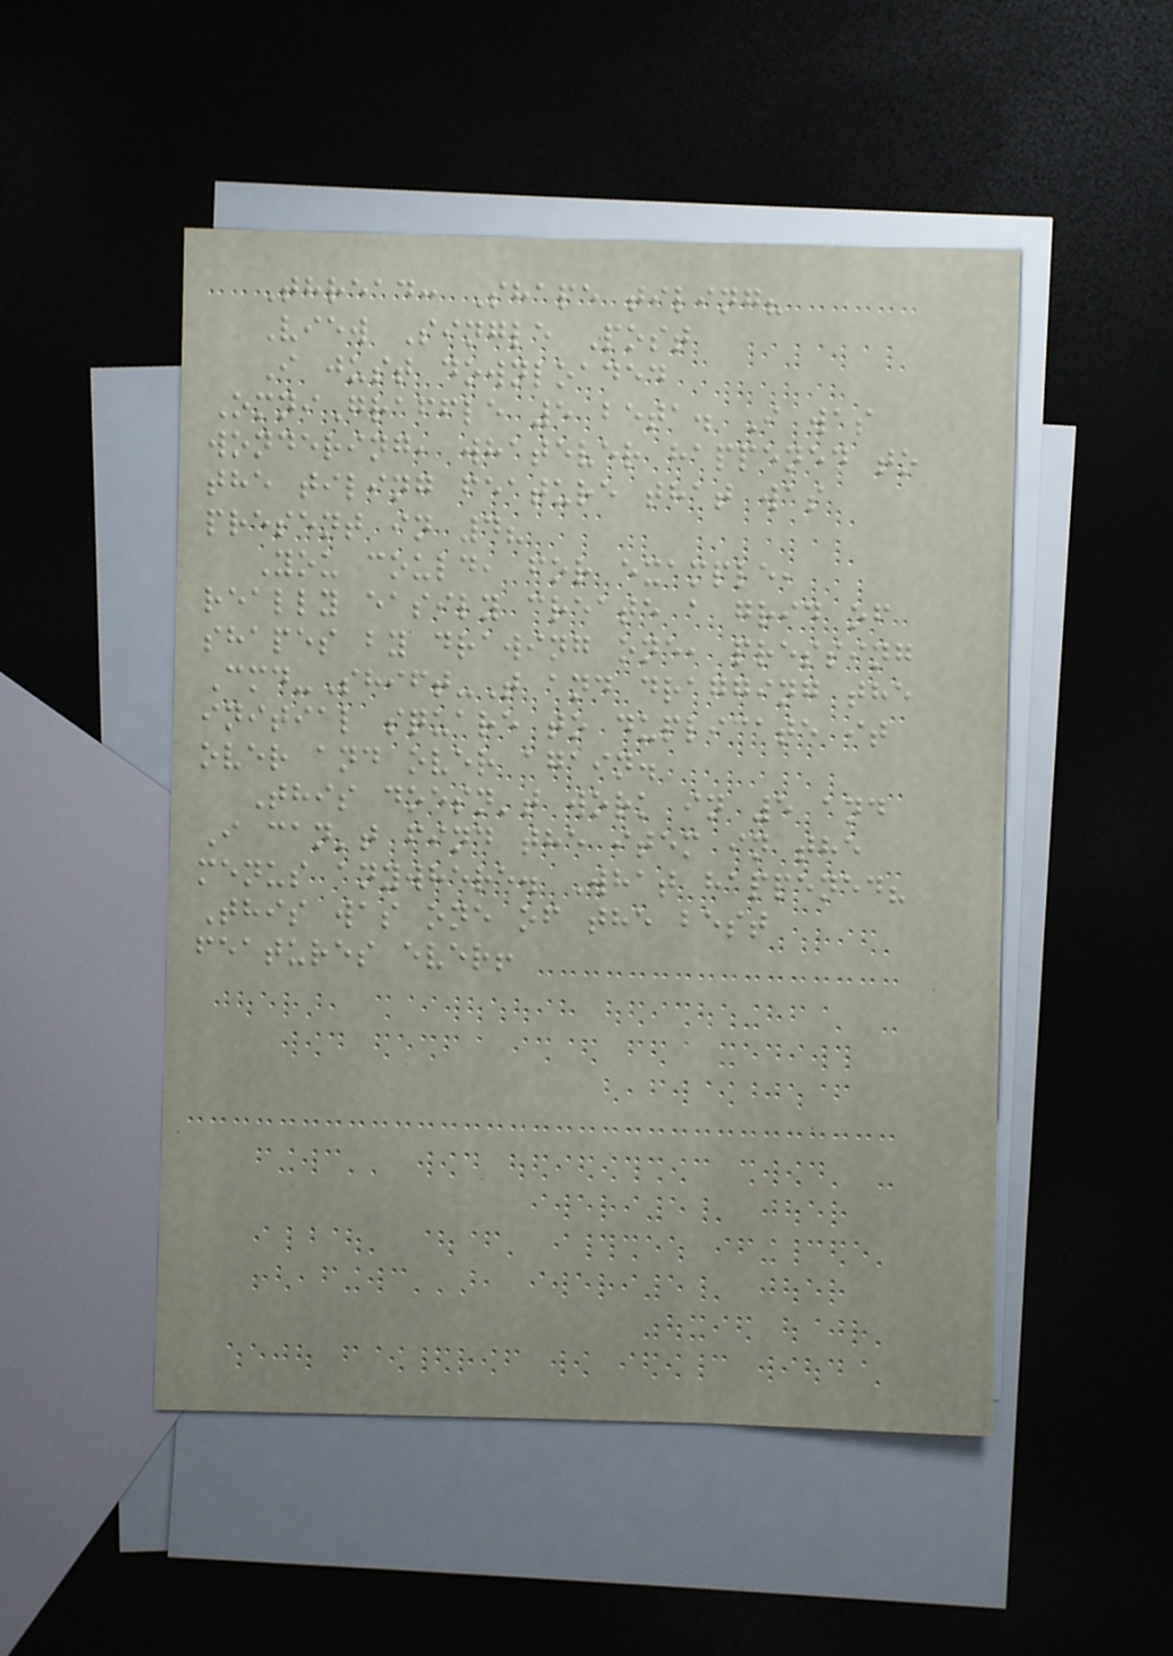Thread: Shape tiling?
View Single Post
I just downloaded
OmniGraffle 5 beta. I was
wondering, whatever happened to
the tiling feature that was
present in 4?
You could, for example,
really easily create a grid of
shapes by drawing one, pressing
Cmd-Shift-T and dragging the
initial square to duplicate it
over and over again.
This doesn't work in 5 and
I can't find the item in the
menus anywhere. What happened?
This was one of the best
features ever!
